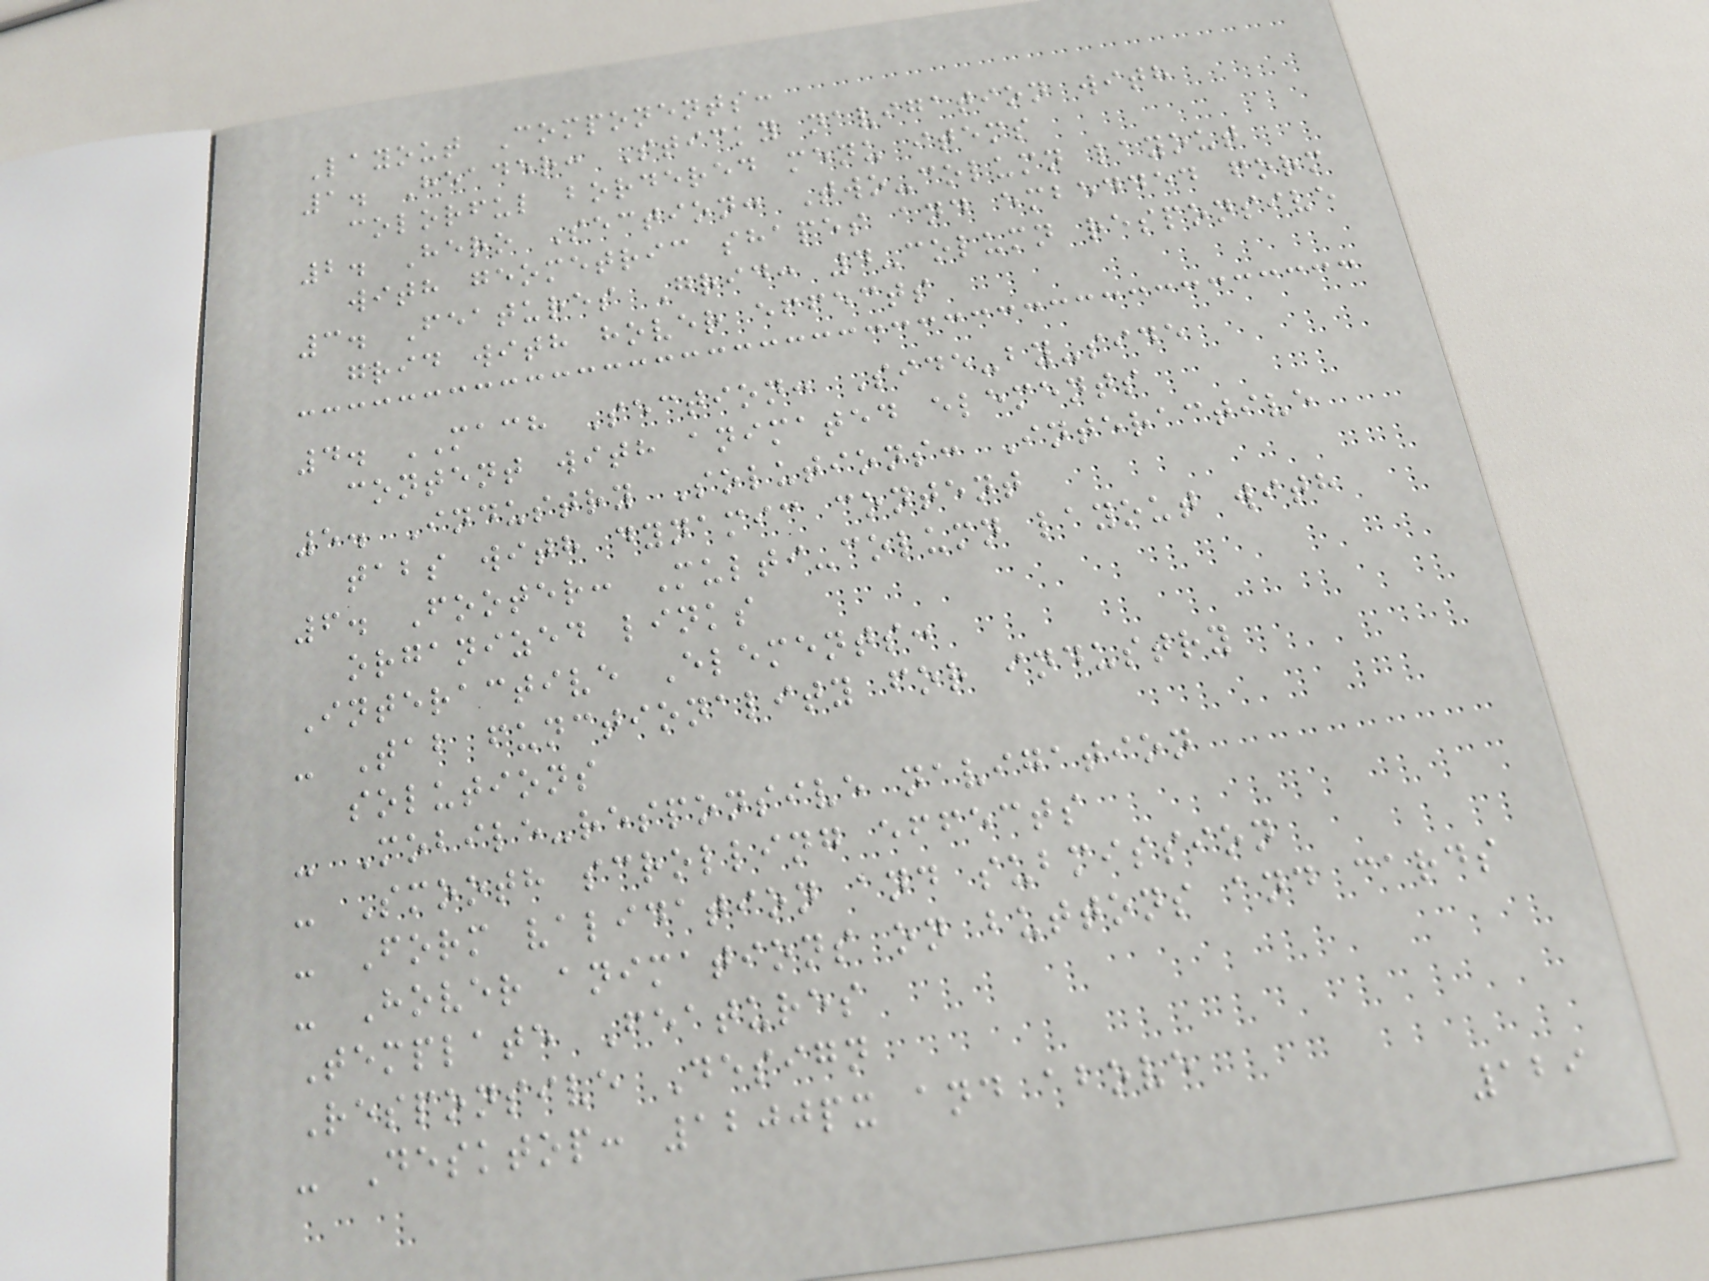Layout Components:
1. Header: Sticky navigation with
colorful bordered menu items
2. Hero Section: Two-column layout
with geometric shapes and embedded form
3. Features Grid: 4-column responsive
grid with hover effects
4. MACH Section: Side-by-side
content with animated elements
5. Industry Solutions: Interactive
tabs with dynamic content
6. Footer: Multi-column layout with
organized links
Interactive Elements:
- Tab functionality for industry
solutions
- Mobile-responsive navigation
- Smooth scrolling effects
- Form validation and submission
- Hover animations on buttons and cards
Template Features
Responsive Design
- Desktop: 1200px and above
129
